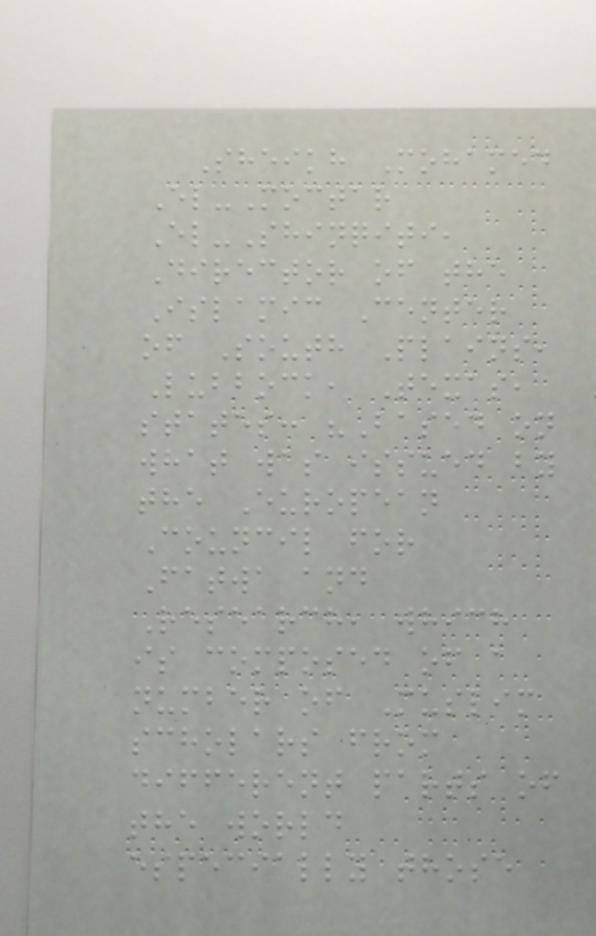Sheikh Mohamed
El-Moctar
El-Shinqiti,
Director of the
Islamic Center
of South Plains,
Lubbock, Texas,
states: "Based on
what was issued by
the European
Council for
Fatwa and
Research, which
is composed of a
number of Muslim
scholars from
different parts of
the world
especially those
